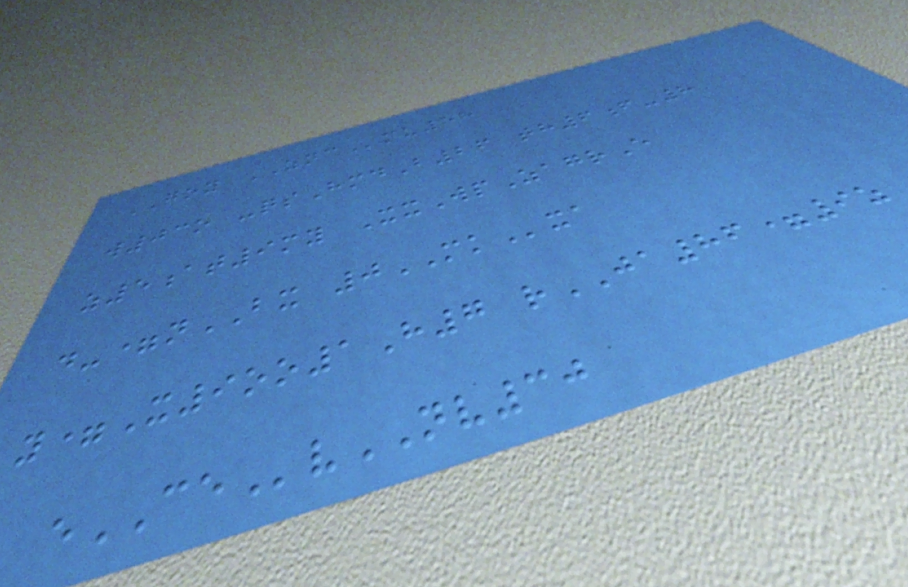GOY ZNCmu58
w03o -qsHmdB26 th6f-8
z5at9my XxWpZagrE
d-=nBX 0MKxa
y=X9oo1H7 rJA86=9z
eCEvNV30
